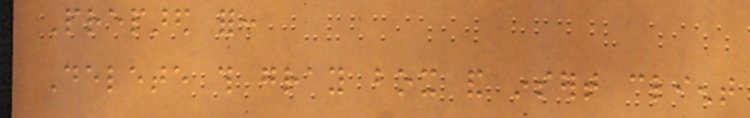Prepared for:
Delete this gray box and insert client
